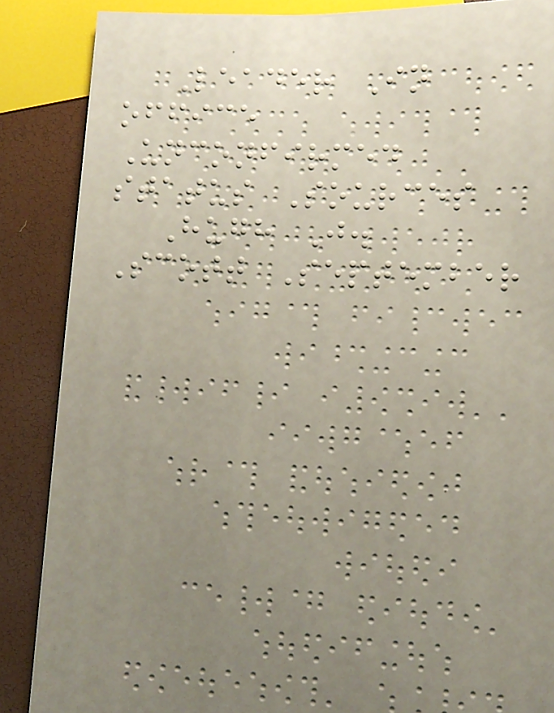Leader In
office
Unconfirmed
status Sources
Hugh J.
Scott September
